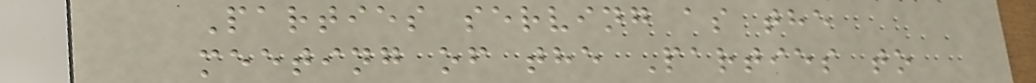Parties serving as the
meeting of the Parties to
